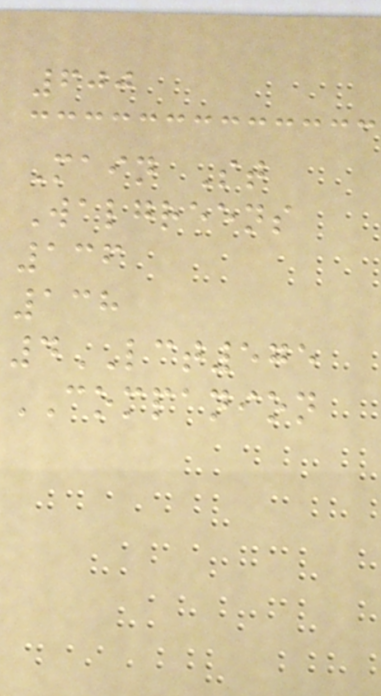600
Main St
Walgreens
136
138
4LCT575
COMPANION
